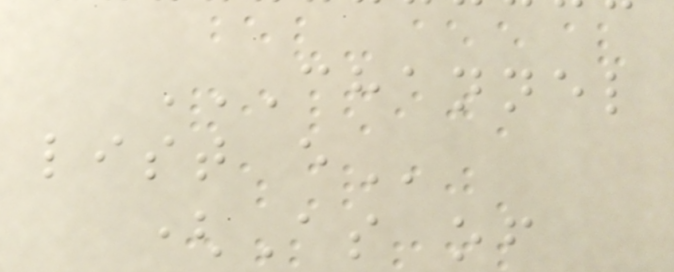CHANNEL
LIST E
(As of
